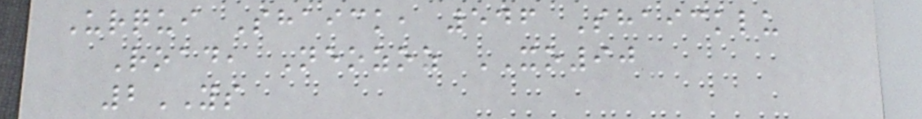Urqui Shaick, 546 Shaicklu
Road, Neozoz XO90
2YS
